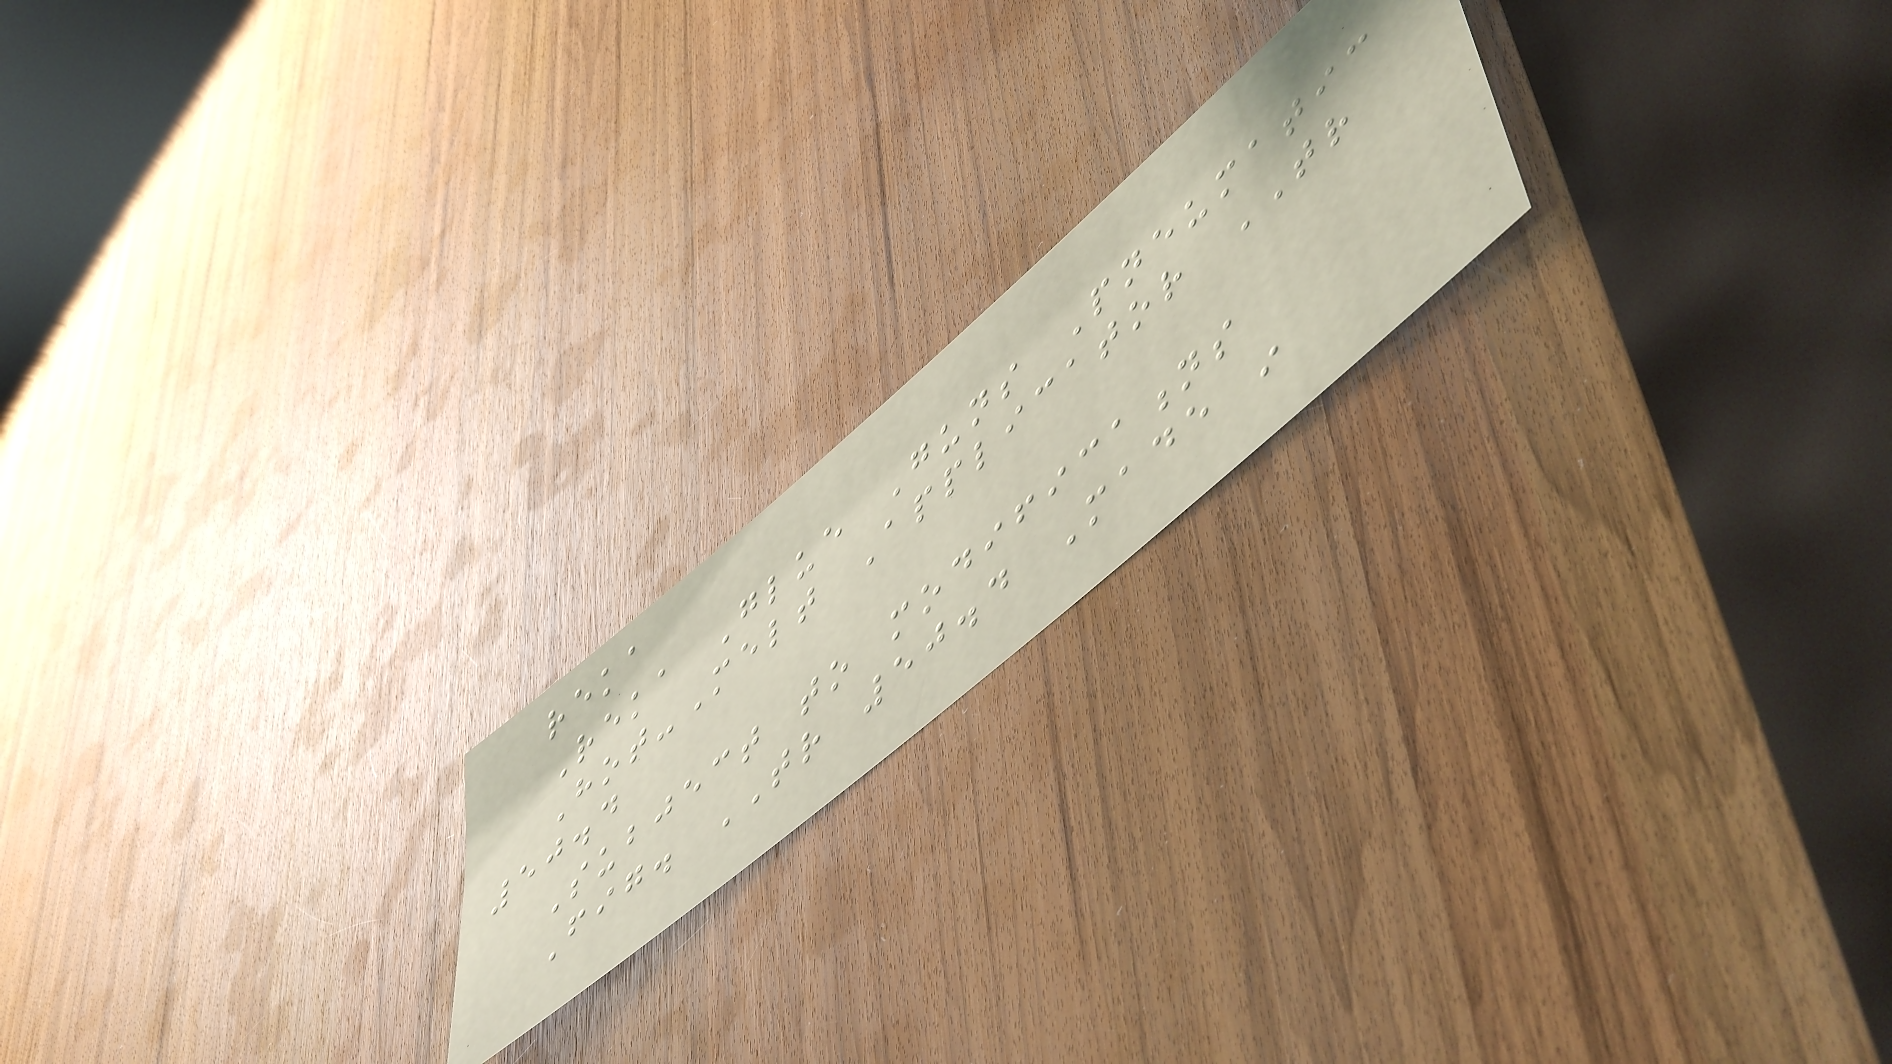reka
Reka Glue Guns Pneumatic
Hot-Melt Applicator TR
50.4
Subject to modifications
Fig. TR 50.4 Made in
